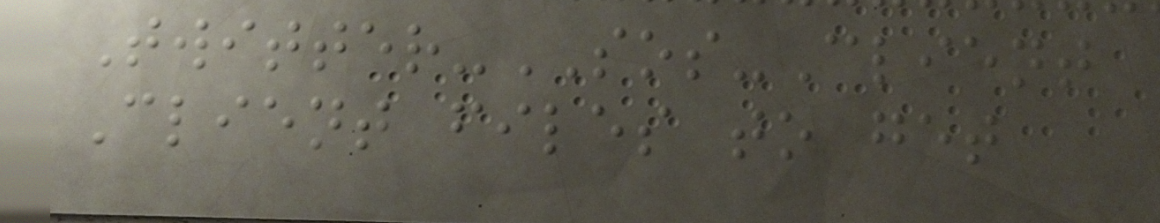Twitter-SOS-Client
Client files to get
